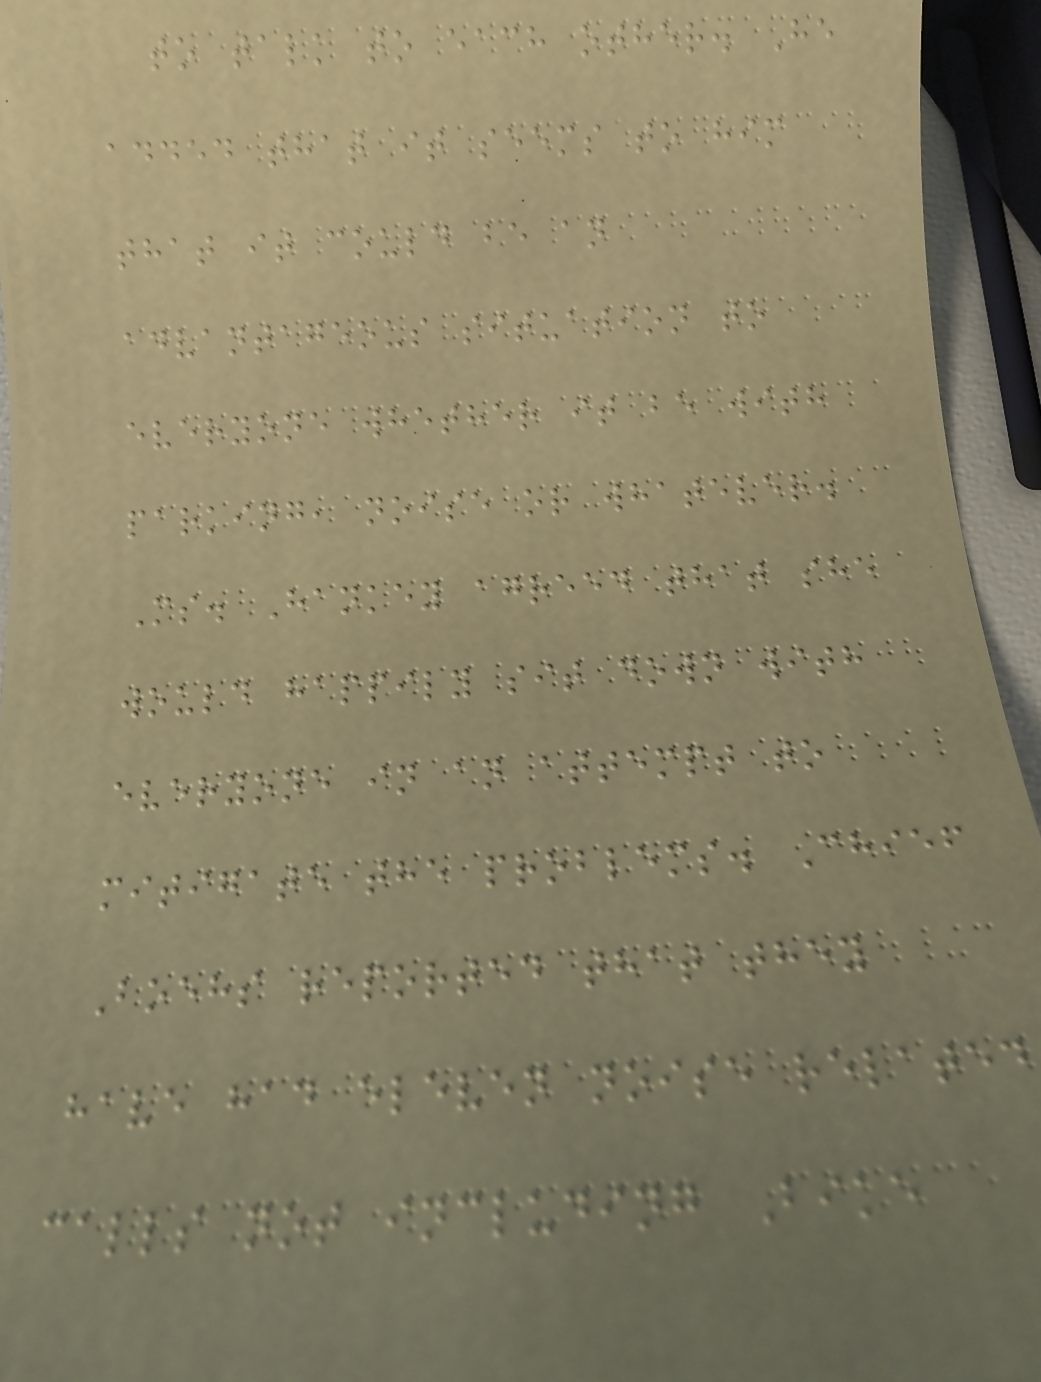to talk to each other. He
added that it seems to him
that it could be an
advantageous situation to
everyone whether it be with
parking, noise or whatever.
Ms. Hankey agreed that she
would happily sit down with
everyone in an attempt to
mitigate the problems. Chief
Boehs reported that they
have had eleven noise related
calls not including Bike
